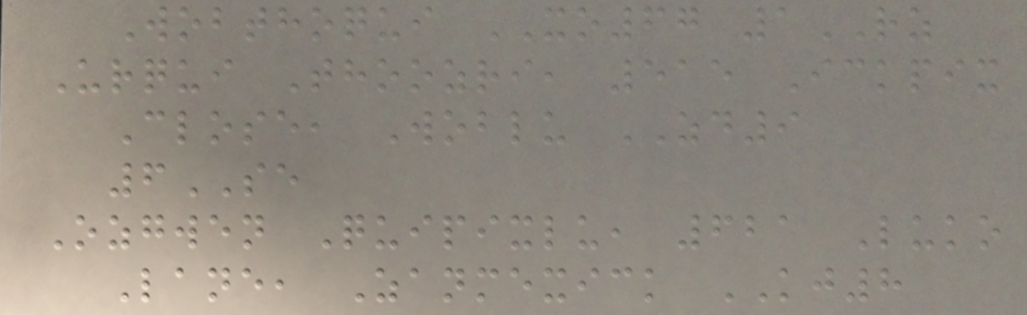Wobthoqui XO67 1RZ
Urqui Thoozri, 515 Ickpix
Close, Woblu ZD9
6SE
Ozgwen Quipixlu, 621 Luko
Lane, Zanmexick KJ8
